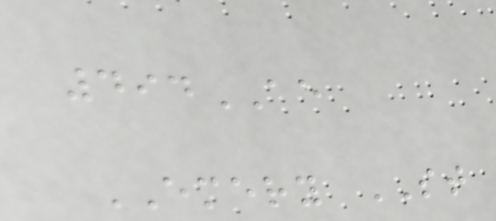494AE
EMERY ST
